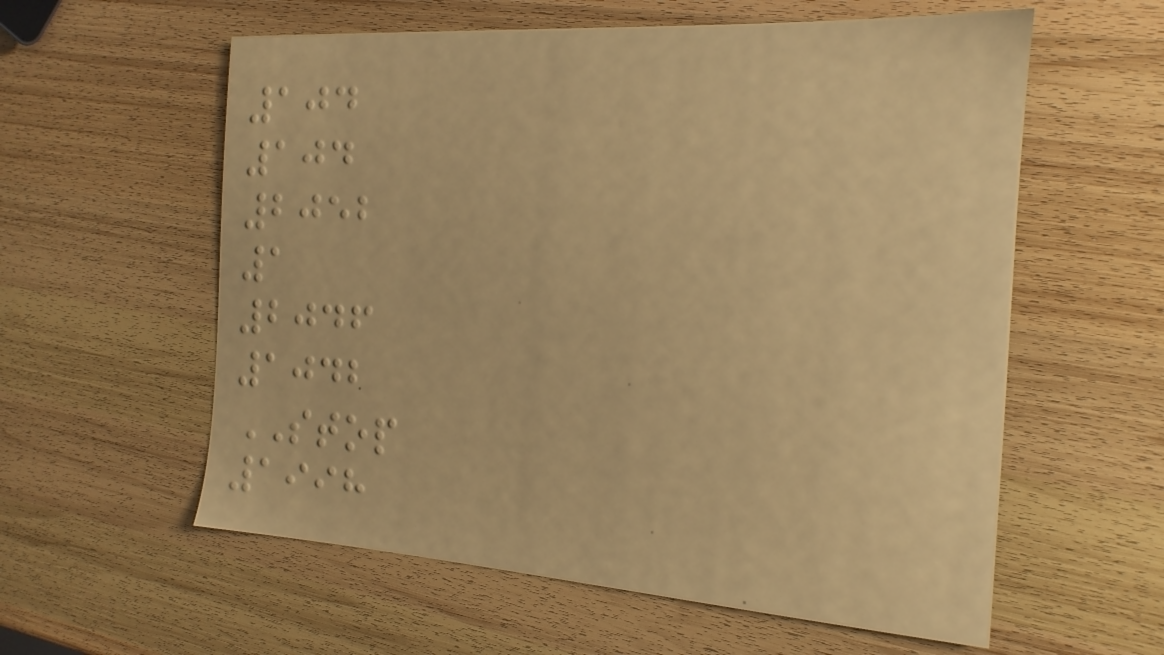104
104
2052
1
2046
1042
STOP
1998
